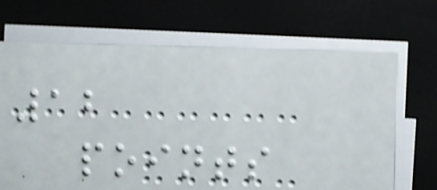12
points
